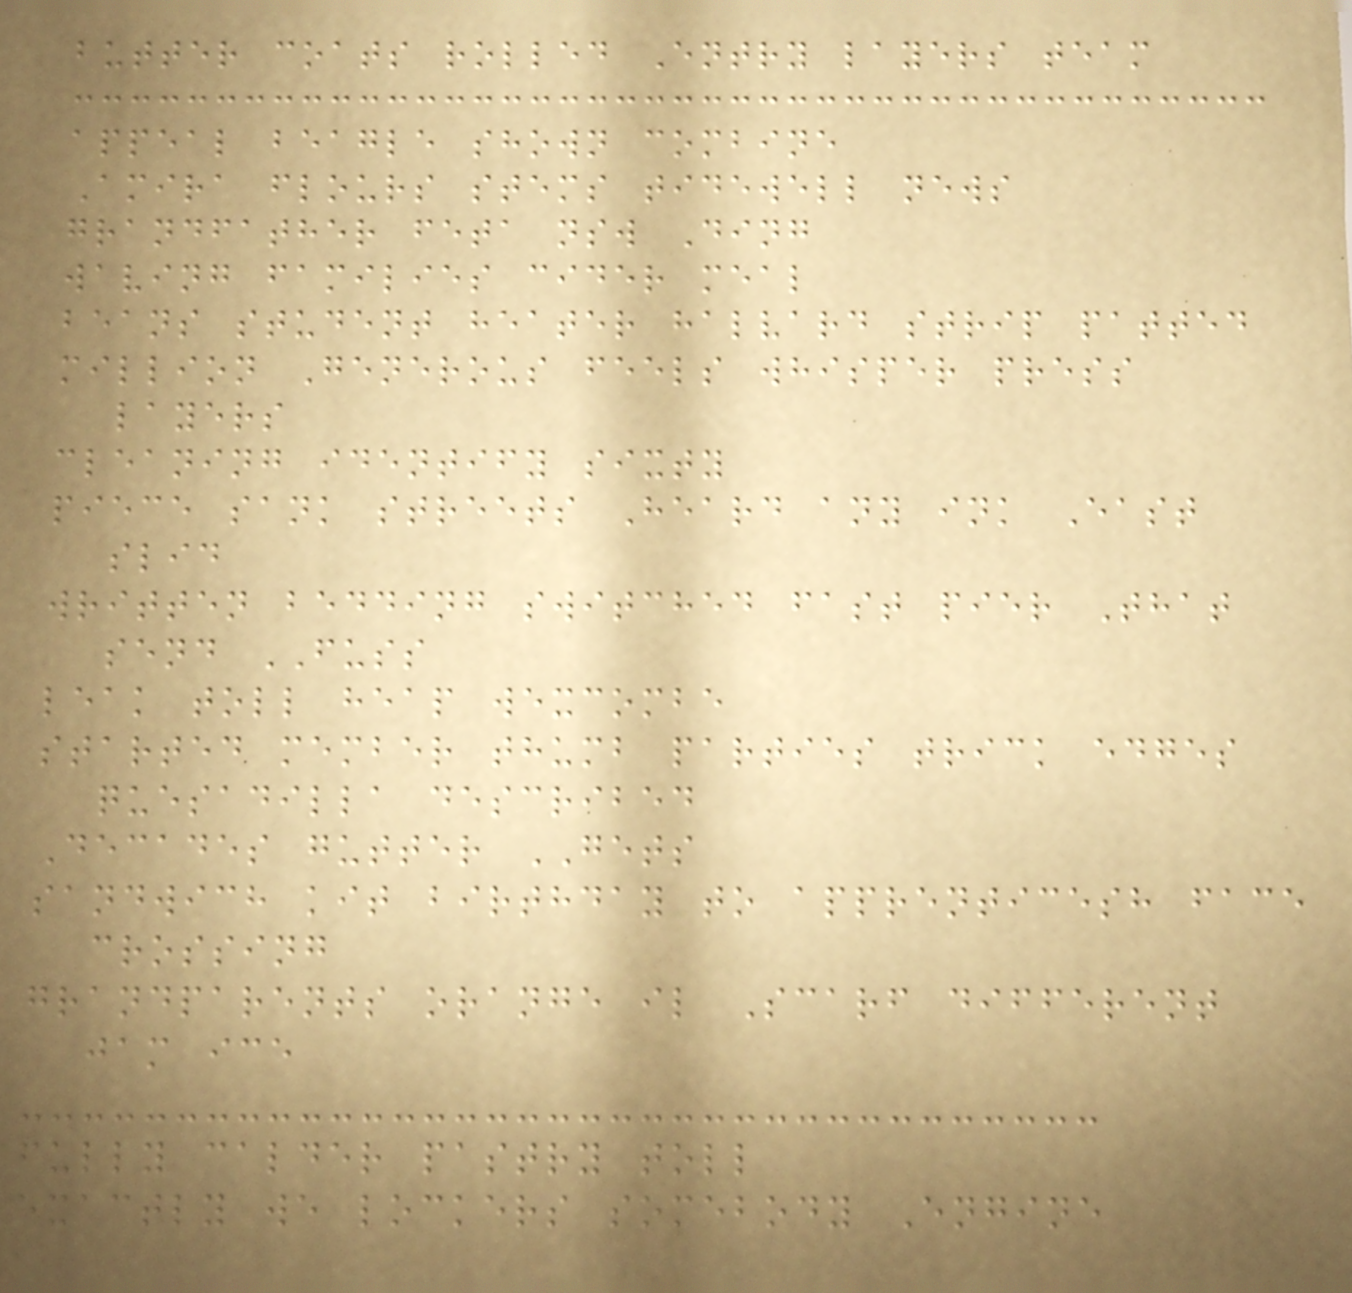butter coats rolled Entry layers team
appeal beagle shown combine
Amira flours stems tidewell news
grandfather feta nsw Ding
waving families cider meal
beans student heater halvard strip patted
million Generous feels whisper press
layers
cleaning identify sixty
piece sank streets Heard any ink East
slid
written bedding switched fast pier That
send FUSS
leak toll heap wexcombe
started member thumb parties trick edges
quesadilla described
Decades gutter GETS
sandwich kit birthday to apprenticesh face
crossing
grandparents orange il Scarf different
jam ice
fully calder pastry toll
exactly we lockers somebody Engine
